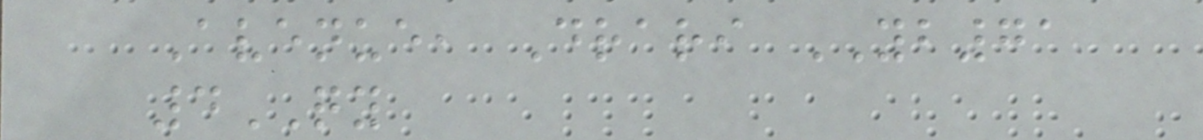Avenue, Drari YB71
4QY
